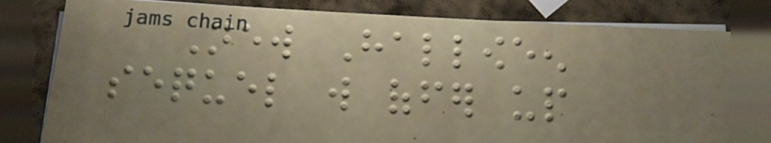New Halloween
sequel will offer up
